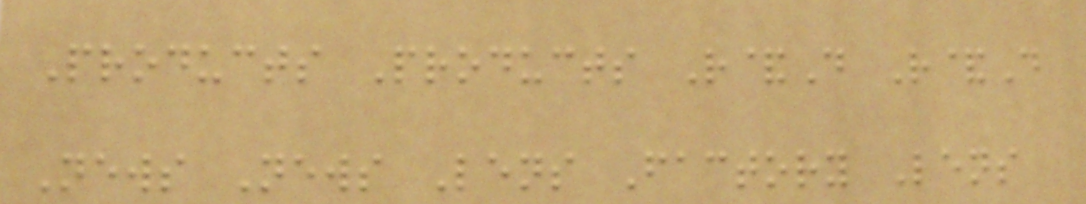Products Products R&D R&D
News News Lens Factory Lens
